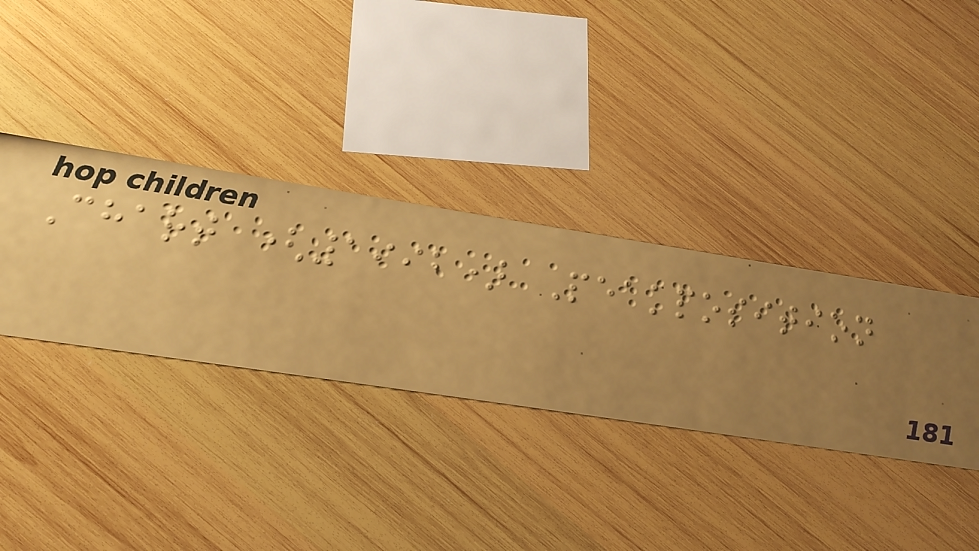Chart (1992) Peakposition
